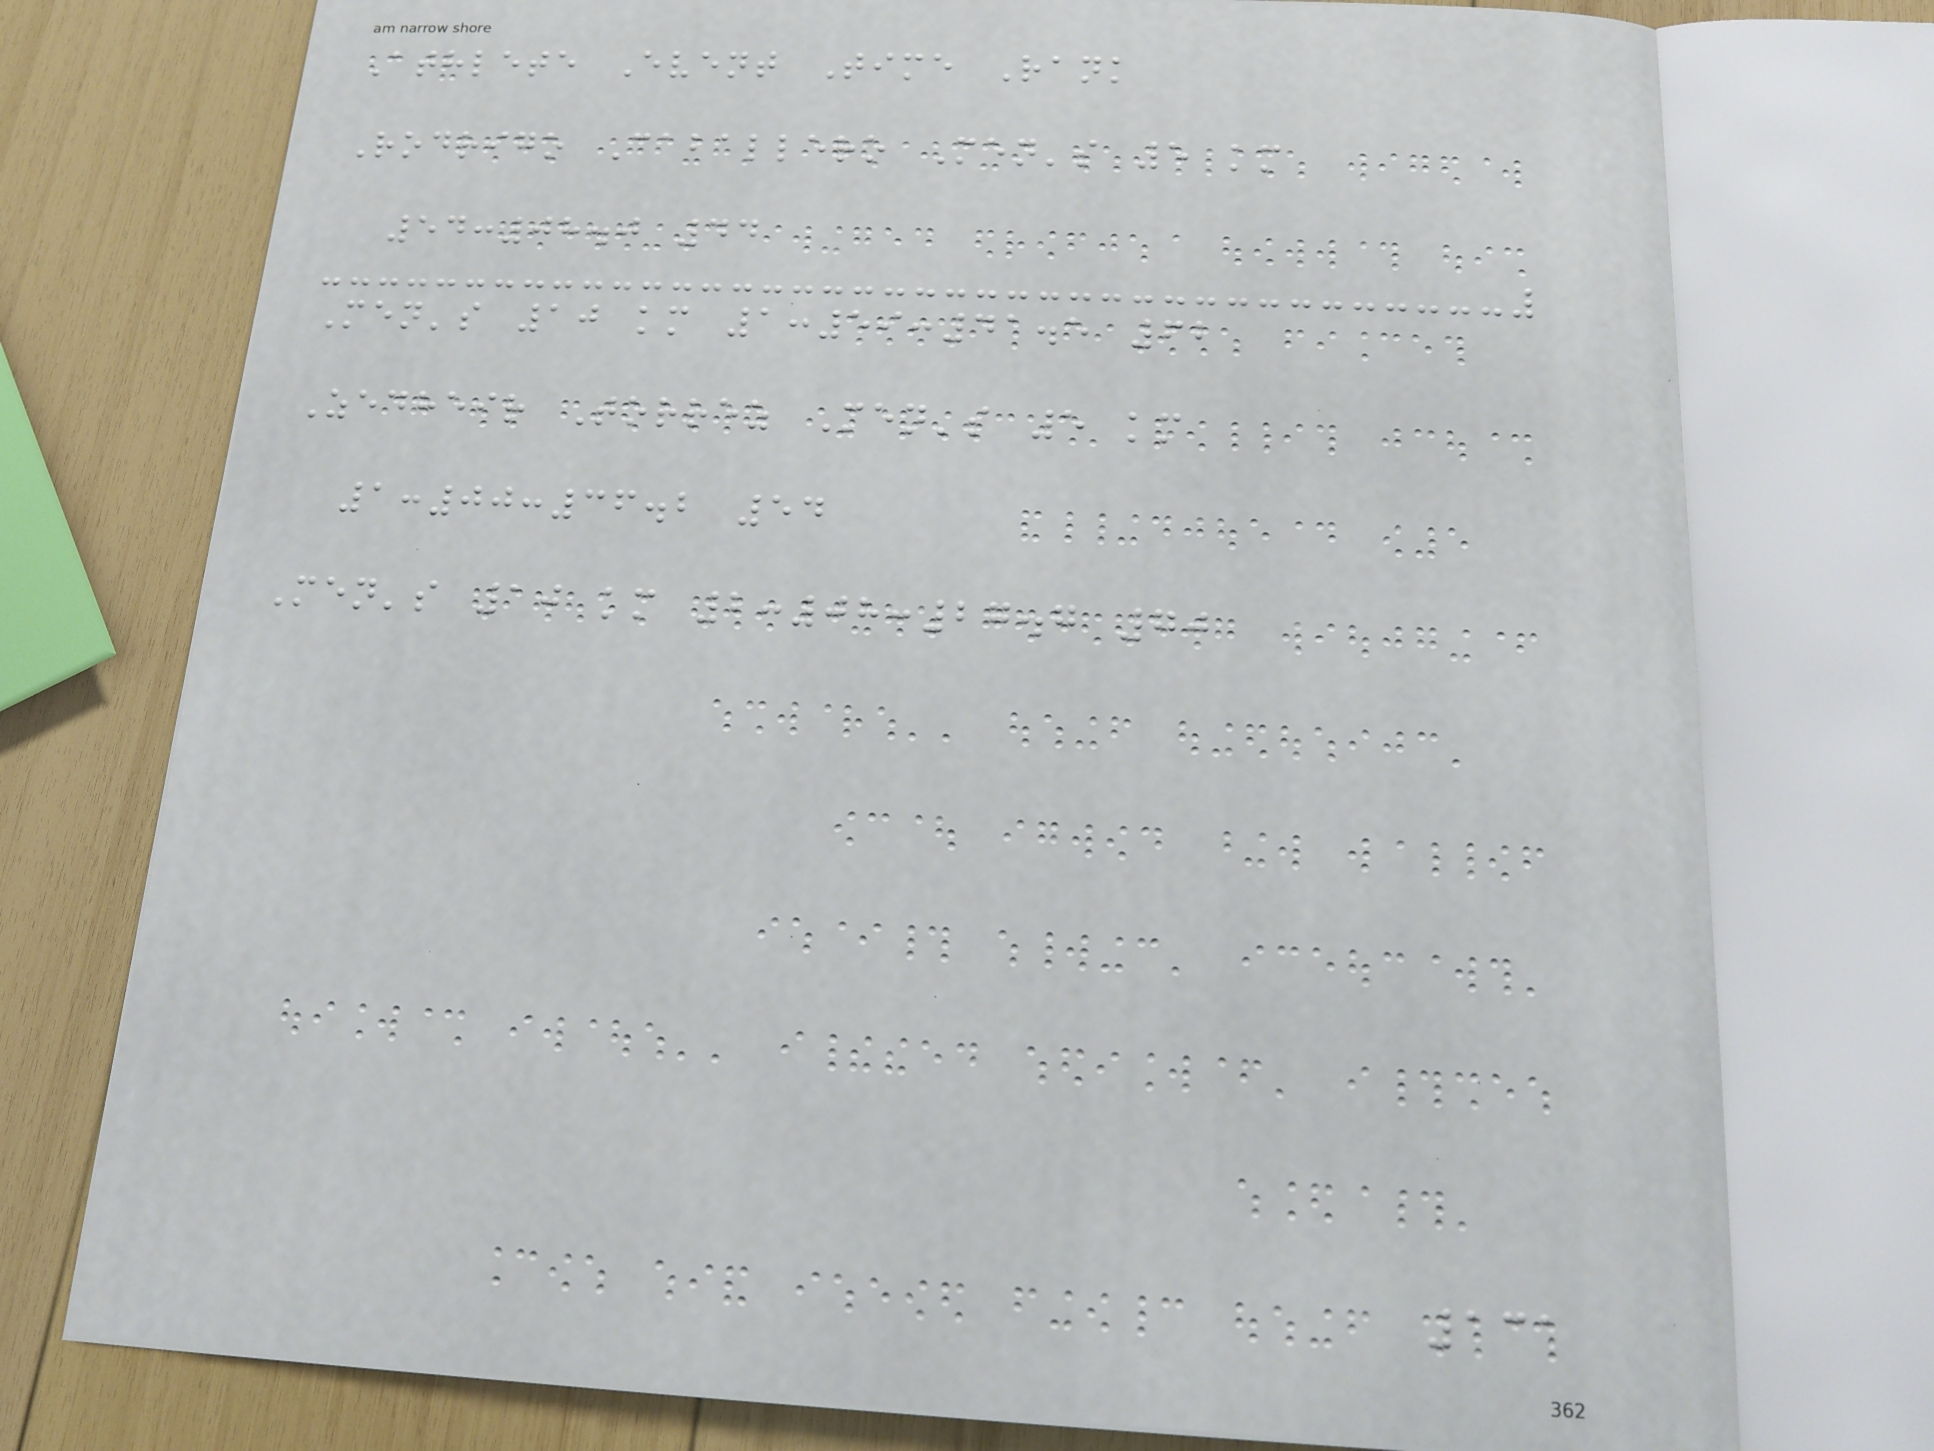Athlete Event Time Rank
Rodrigo Caballero Men's 5 km
54:08.0 44
Men's 10 km 1:59:41.5 62
Zedheir Torrez Men's 5 km
1:00:36.2 54
Men's 10 km 2:08:27.7 70
131
